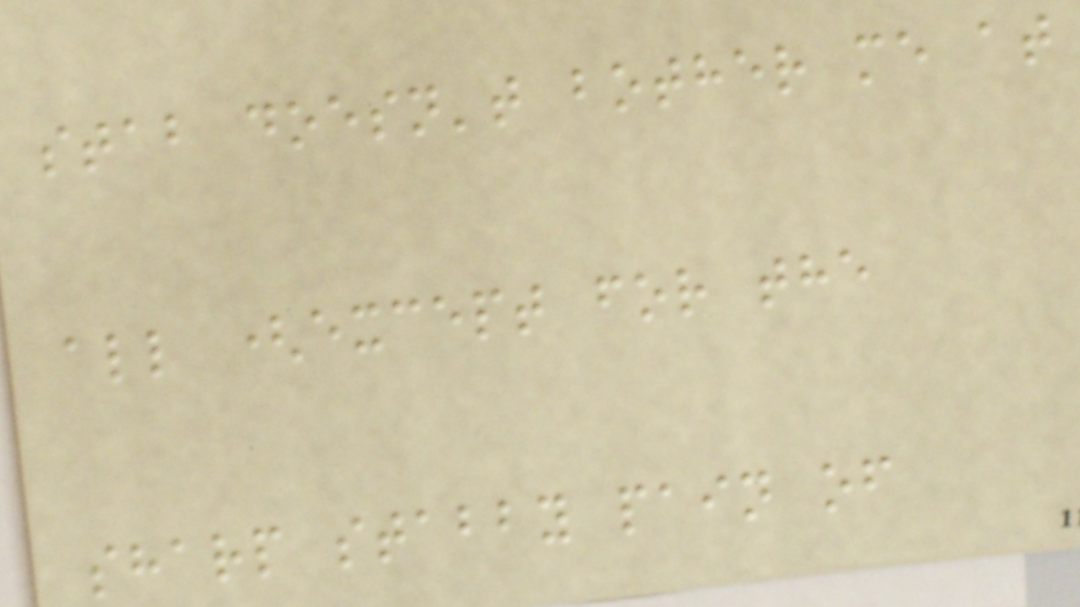stab doesn't bother me at
all (except for the
sharp stabby pain of
